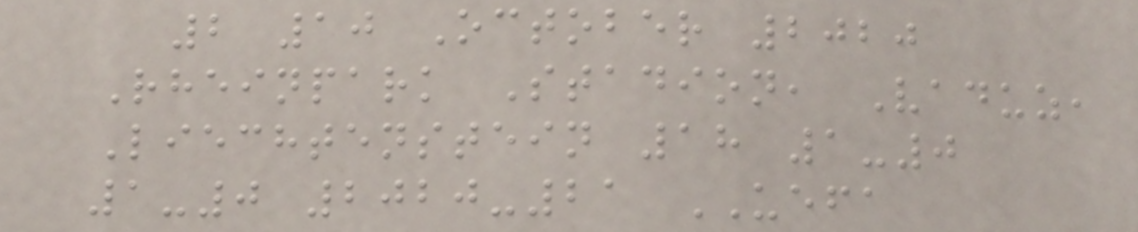2 10 October 2020
Rheinpark Stadion, Vaduz,
Liechtenstein 18 1-0
1-0 2020-21 UEFA
